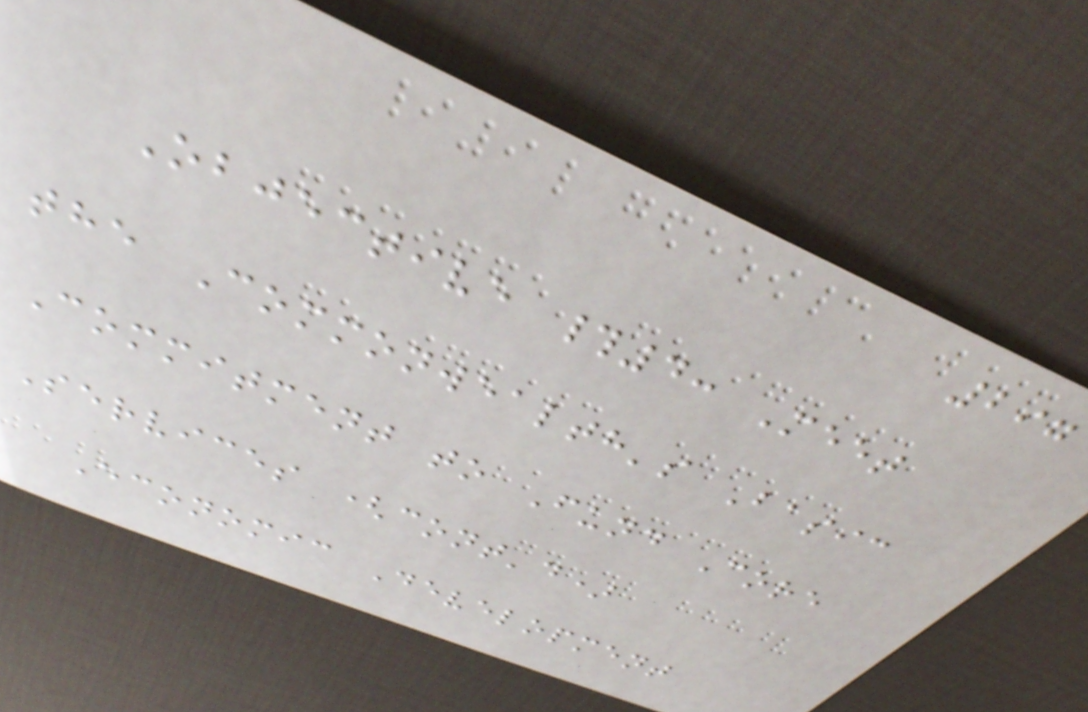297
Objective #4: Meet
the Commonwealth's Basic
Commitment to Fund Core
Services (cont'd)
Economic Development
